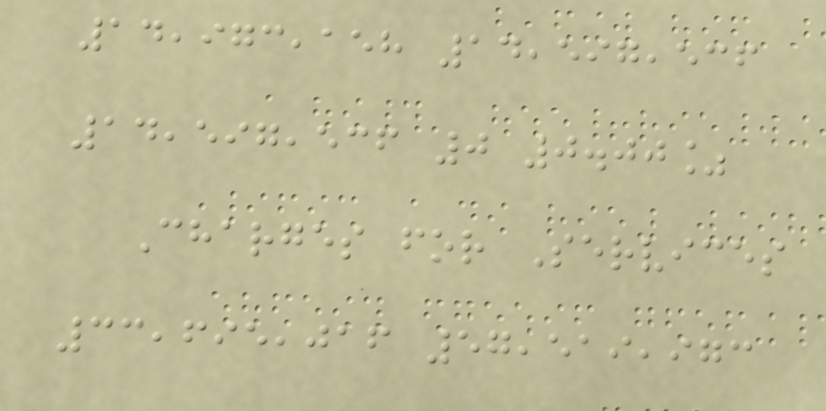14,973,158 14,597,536
14,597,536 0 0.00%
Charges for Services
33,695,016 57,519,973
